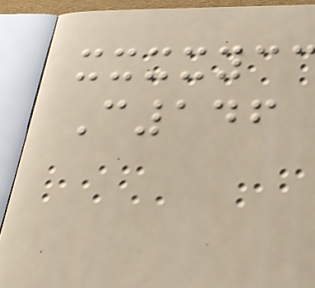C146
